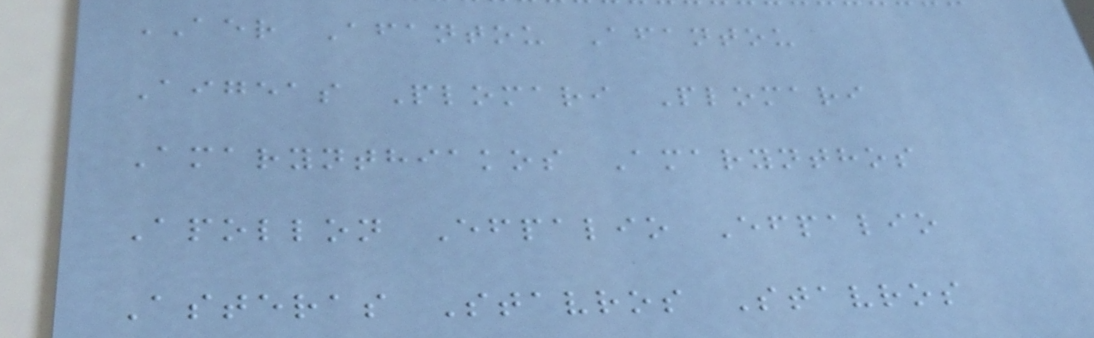AER Afantou Afantou
Aigeas Plomari Plomari
Amarynthiakos Amarynthos
Apollon Efpalio Efpalio
Asteras Stavros Stavros
